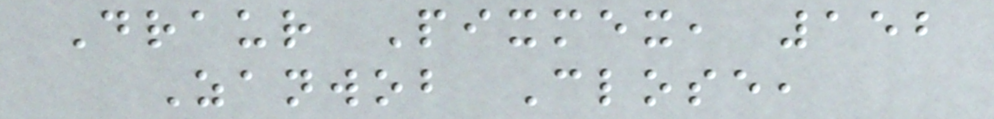Draur Pixmex, 152
Zanwob Close,
